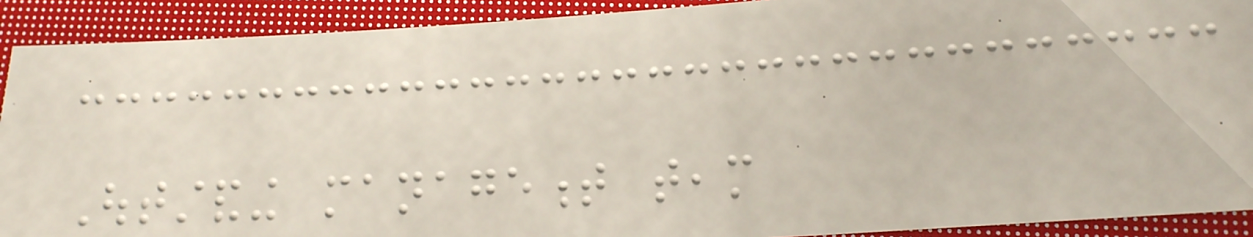Outstanding management team
